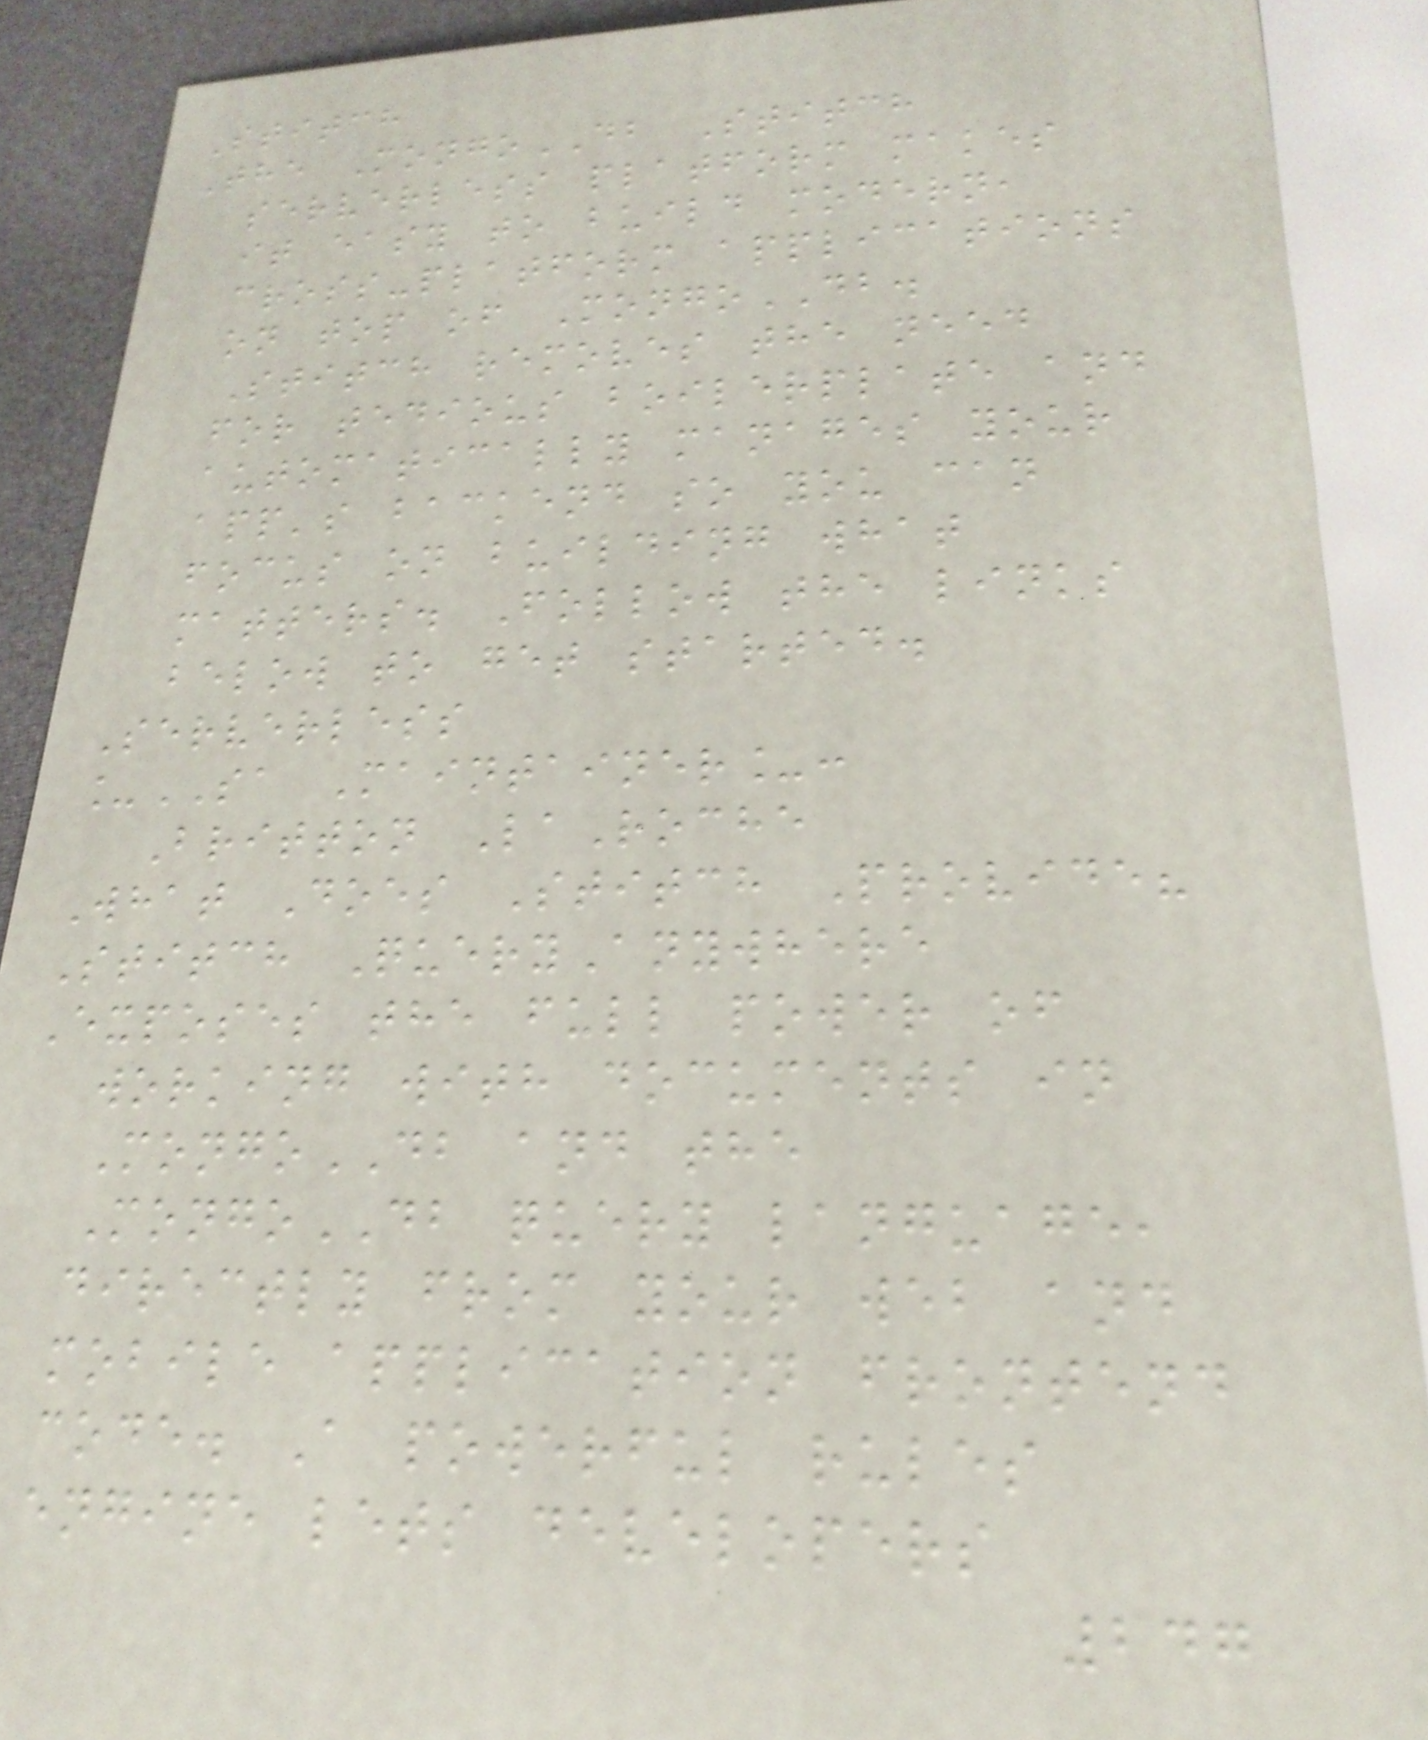Stitch
The MongoDB Stitch
serverless platform makes
it easy to build modern,
cross-platform applications
on top of MongoDB.
Stitch removes the need
for tedious boilerplate and
automatically manages your
app's backend so you can
focus on building what
matters. Follow the links
below to get started.
Serverless
_SA Maintainer_:
Britton LaRoche
What Does Stitch Provide?
Stitch QueryAnywhere
Exposes the full power of
working with documents in
MongoDB and the
MongoDB query language,
directly from your web and
mobile application frontend
code. A powerful rules
engine lets developers
247
